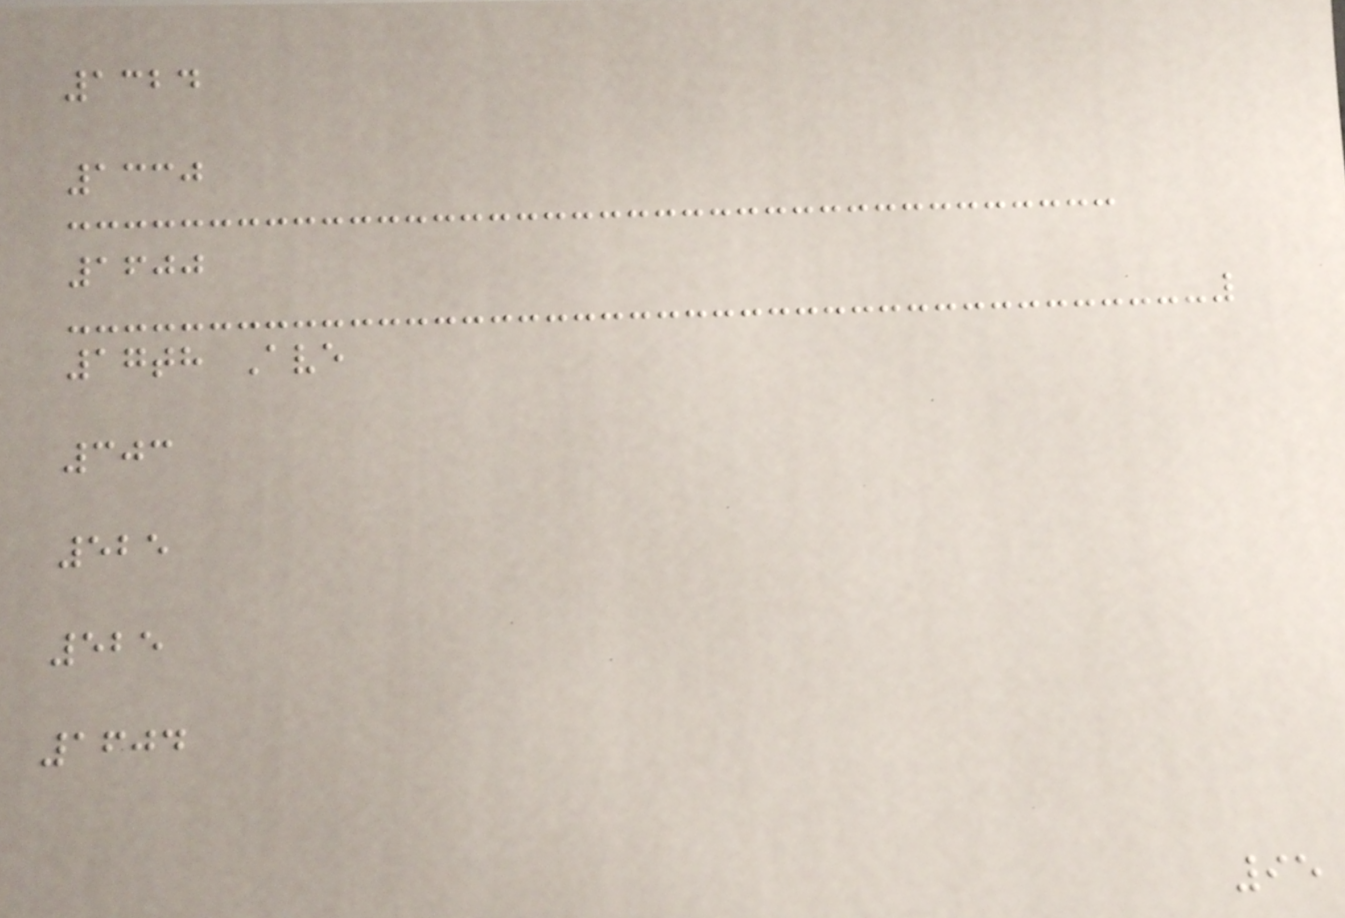1324
1330
1600
17th Ave
303
525
525
1604
95
